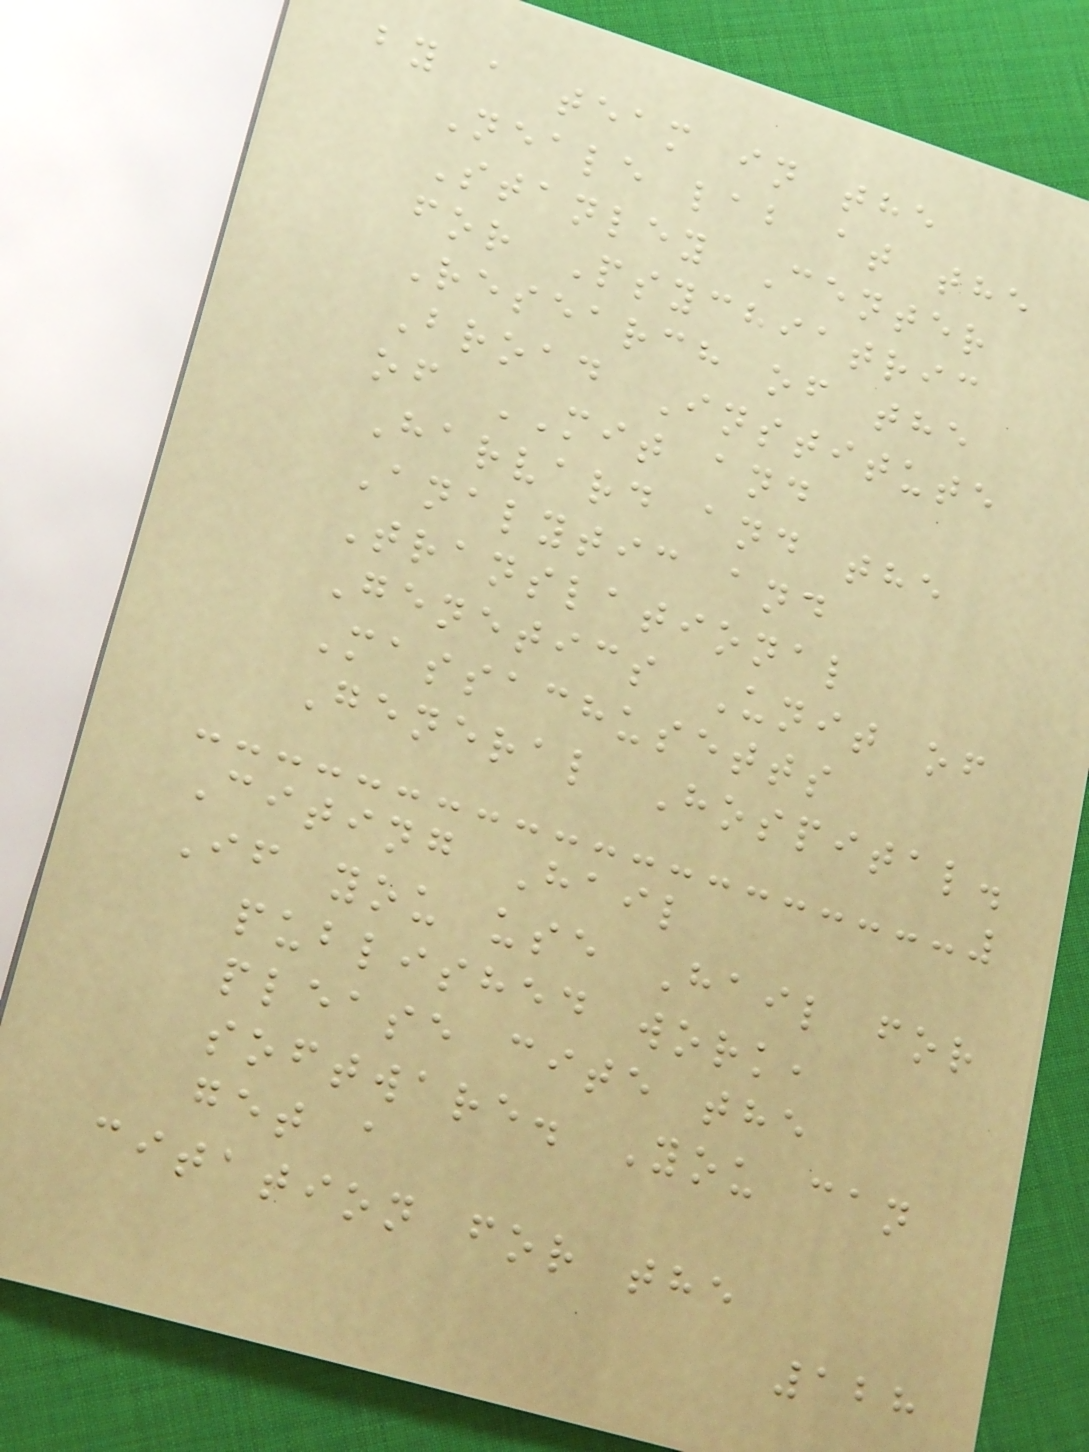by a team in the
Neale lab at the
Stanley Center
for Psychiatric
Research of the
Broad Institute
of MIT and
Harvard and the
Analytic and
Translational
Genetics Unit of
Massachusetts
General Hospital.
Citing Hail
If you use Hail for
published work,
please cite the
software. You can
get a
citation for the
128
